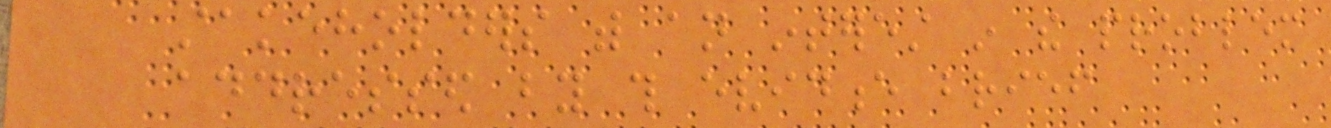stakeholders with an interest in the problem
addressed by this evidence brief
